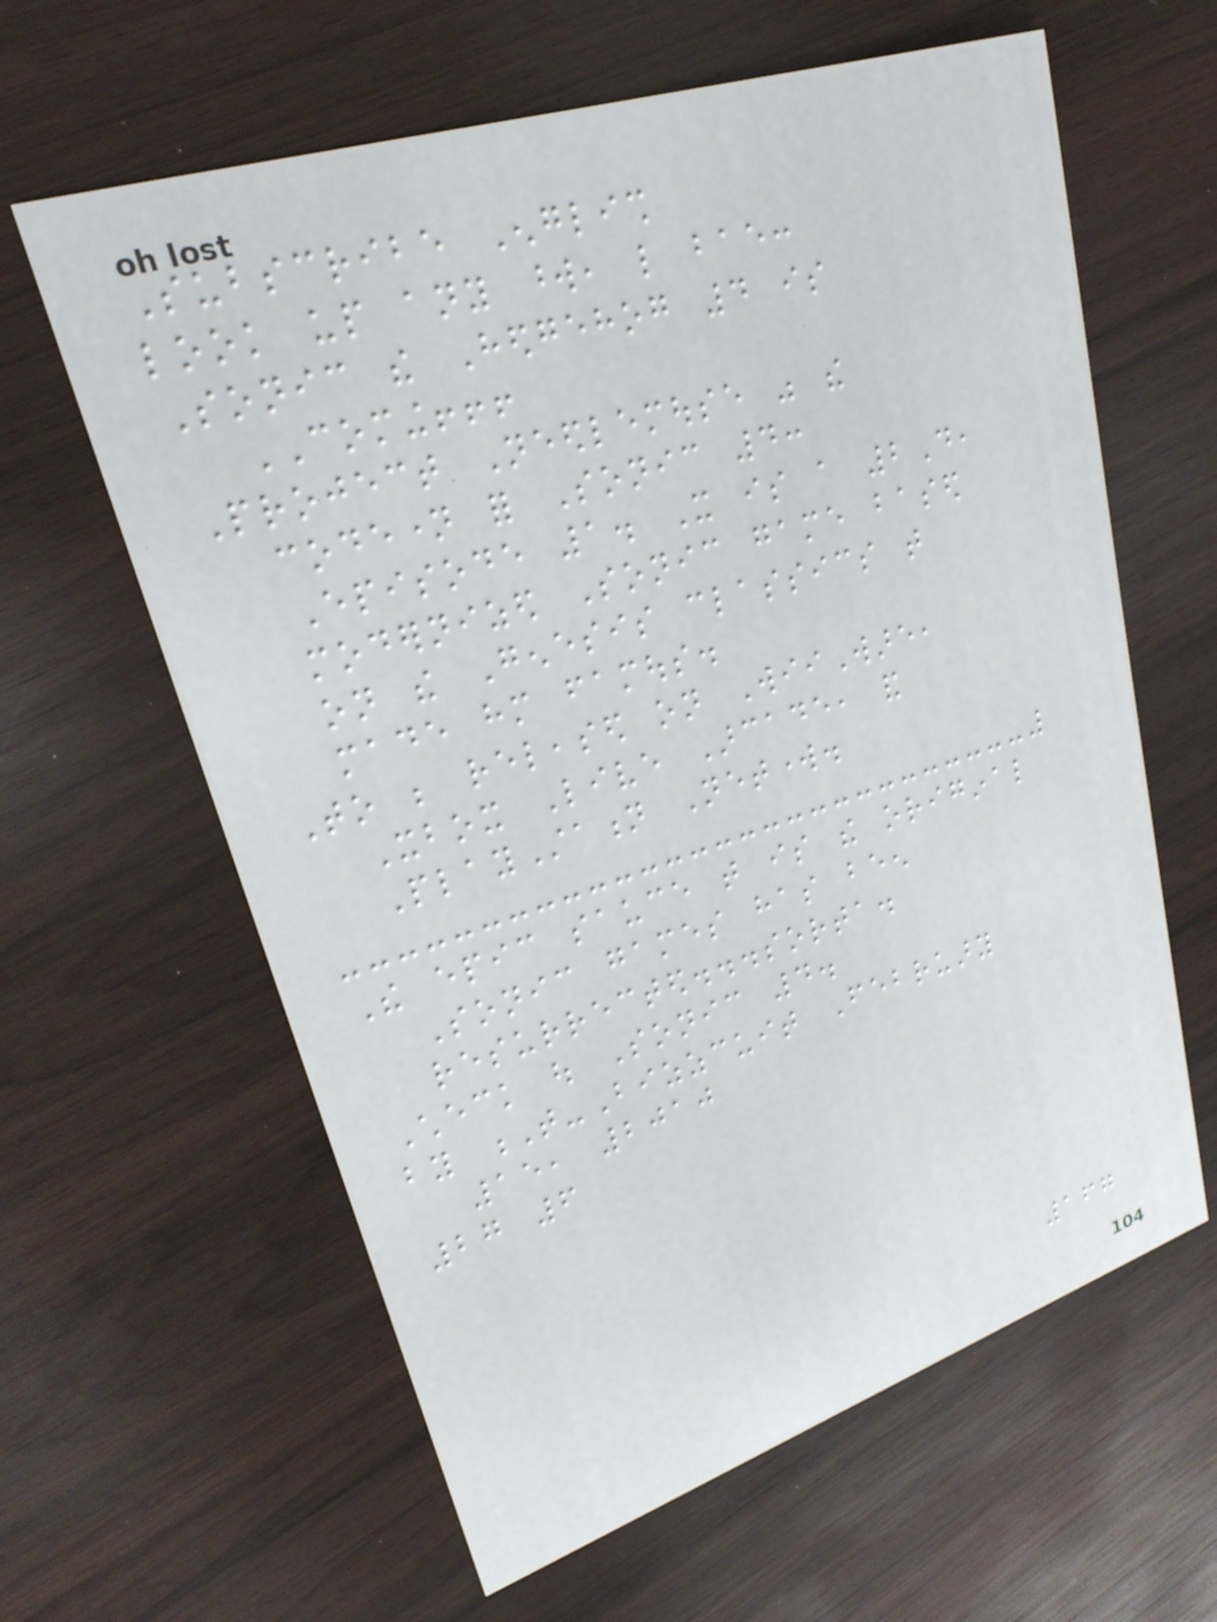Subscribe English
look up any word, like bae:
Sonic the Hedgehog 4 is
COMING!!!
Project Needlemouse was the
codename for Sonic 4:
Episode 1. It is a 2D,
modernized Sonic game based
on the Genesis classics that
made him famous.
To be released on WiiWare,
Xbox Live Arcade, and
PlayStation Network.
The epic sauce that is the original
Sonic games has been
resurrected...sorta.
Check out Sonic 4.
by T-Bizzcuit February
15, 2010
27 6
167
